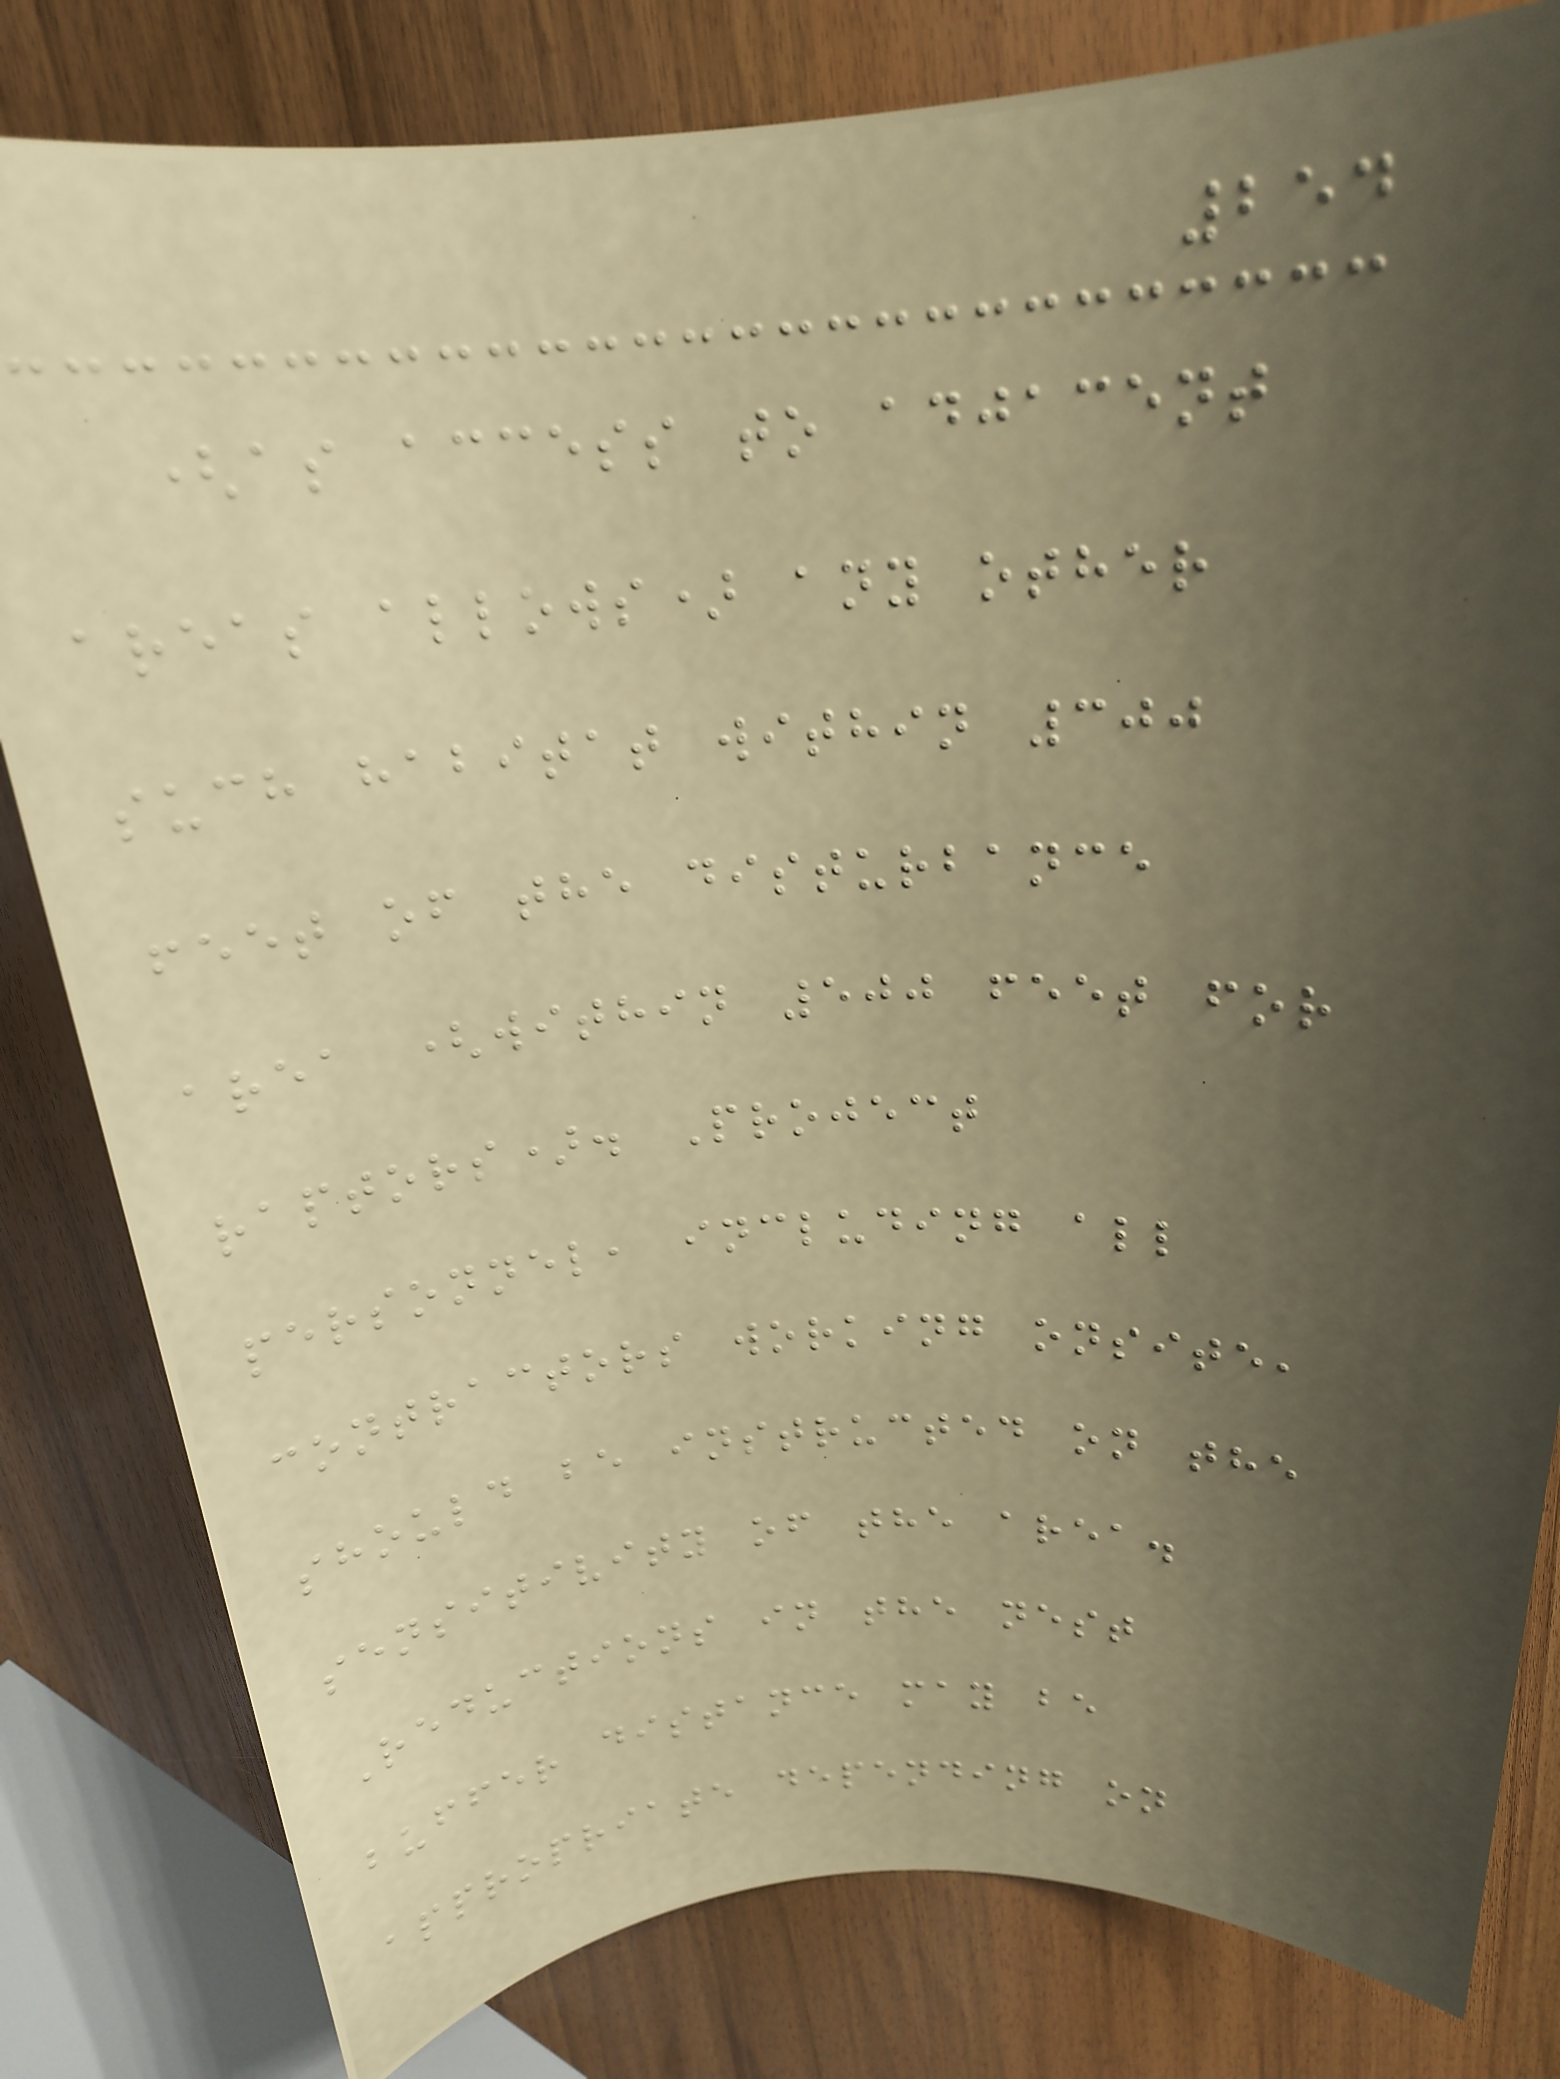254
(as access to adjacent
areas allows) any other
such habitat within 300
feet of the disturbance
area (within 500 feet for
raptors). Project
personnel, including all
contractors working onsite,
should be instructed on the
sensitivity of the area.
Reductions in the nest
buffer distance may be
appropriate depending on
